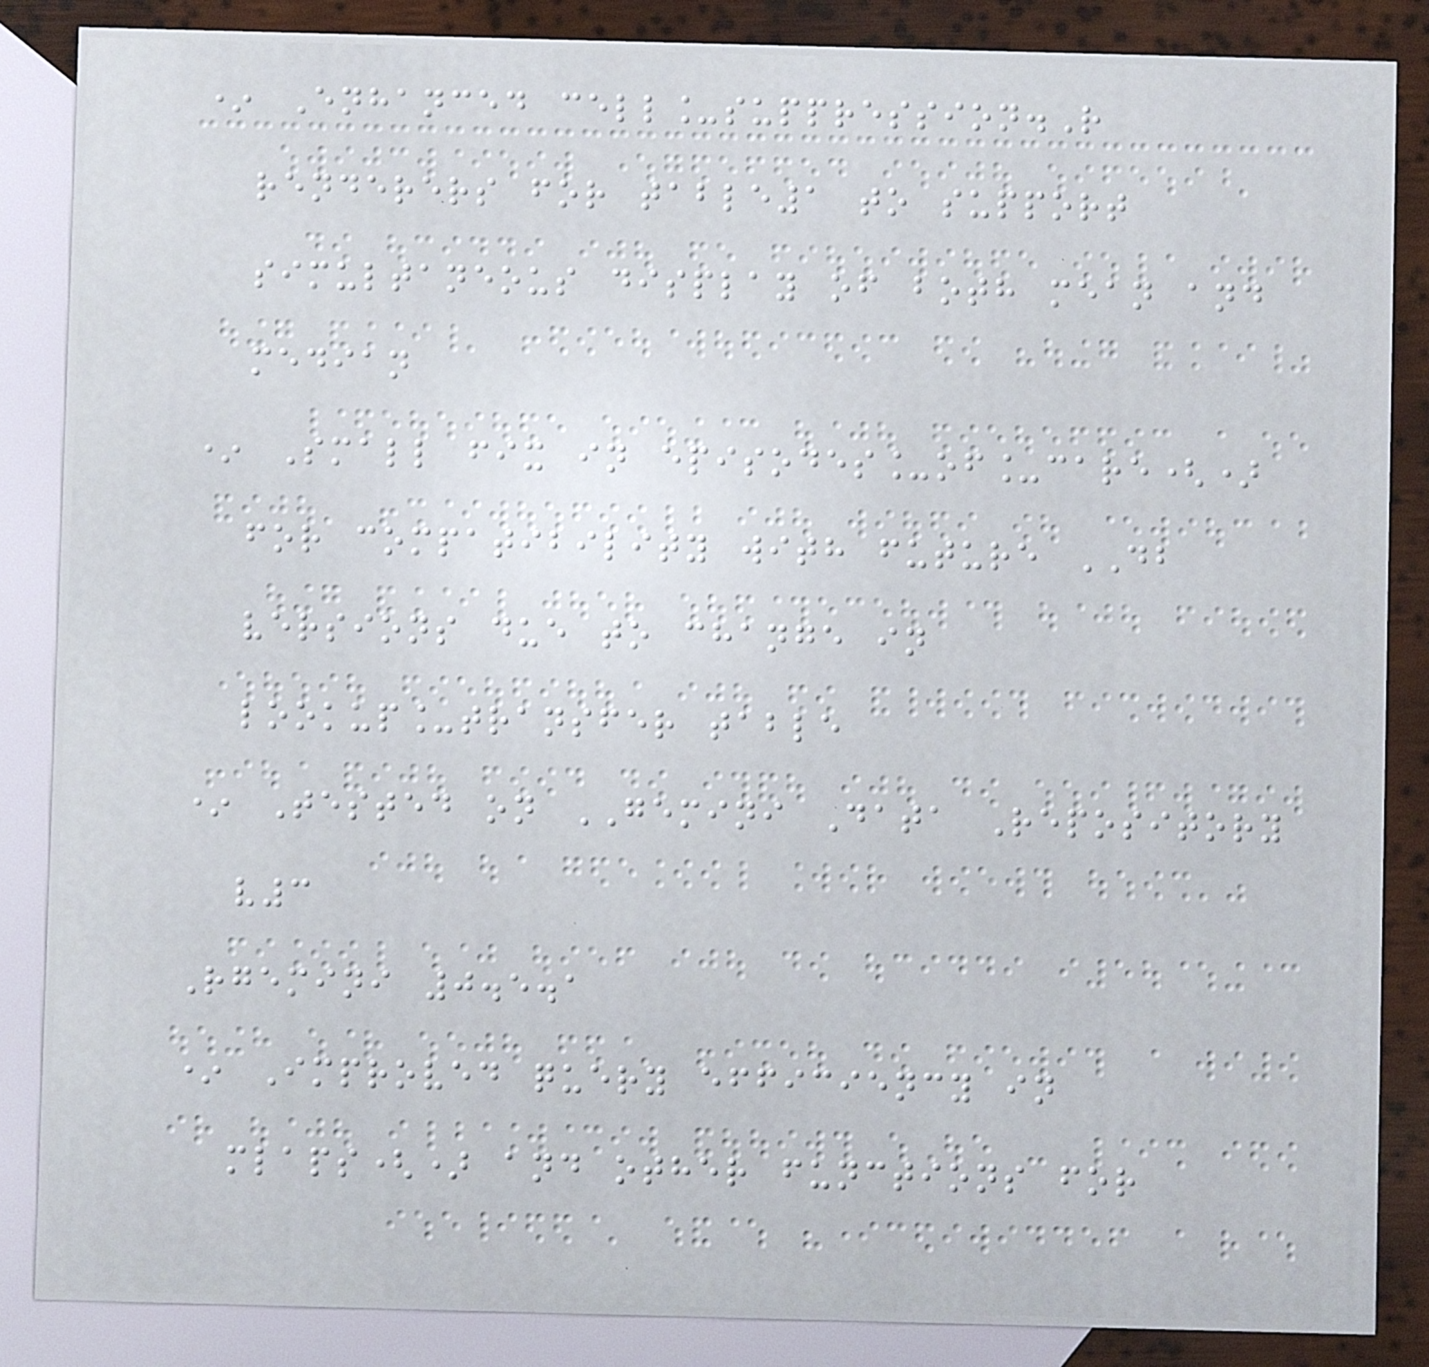* Enhanced cell_suppression.R
renderers for table1 to support
simultaneous display of both mean and
median
* Small fix in episodes_of_care()
for compatibility with future DB
versions due to change in
lookup_transfer table
* Tested on GEMINI Data Repository
v3
Rgemini 0.5.1
* Improved query efficiency in
mlaps() and other functions for
